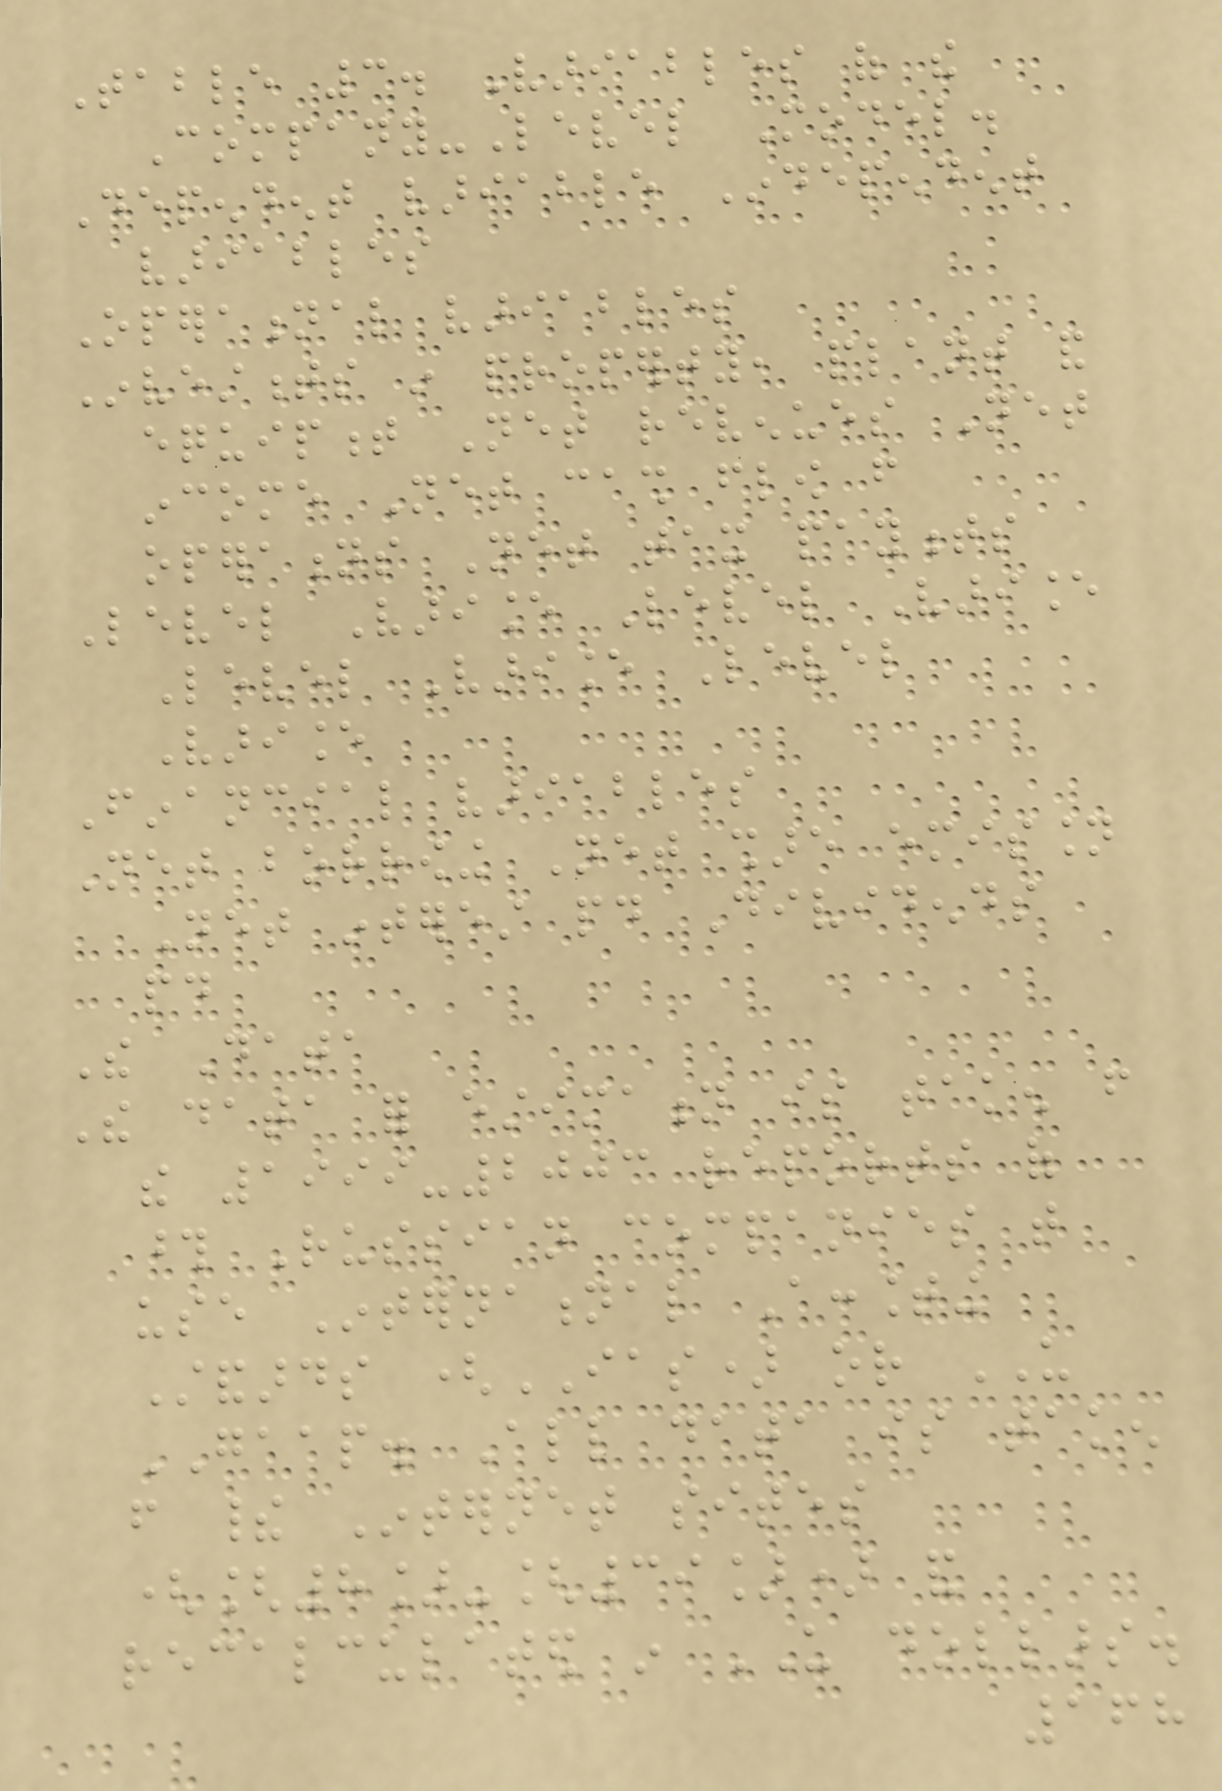Table 3. Variables of the
Company-Level Model.
Dependent variable Independent
variables
Operational variables
Investments in property, plant and
equipment Net revenues Net
income Net cash flow from
operations Net tax payments
Level Variance Level Variance
Level Variance Level
Variance
Financial variables
Net borrowing Net share emission
Net interest paid Dividends
paid
The Data
The data for estimation is taken from
the 1999-2003 reports of
those Russian companies that
use International Accounting
Standards (IAS) or US
GAAP. All data is taken
from their Internet sites
([8]-[39]) and
recalculated in US dollars.
168
